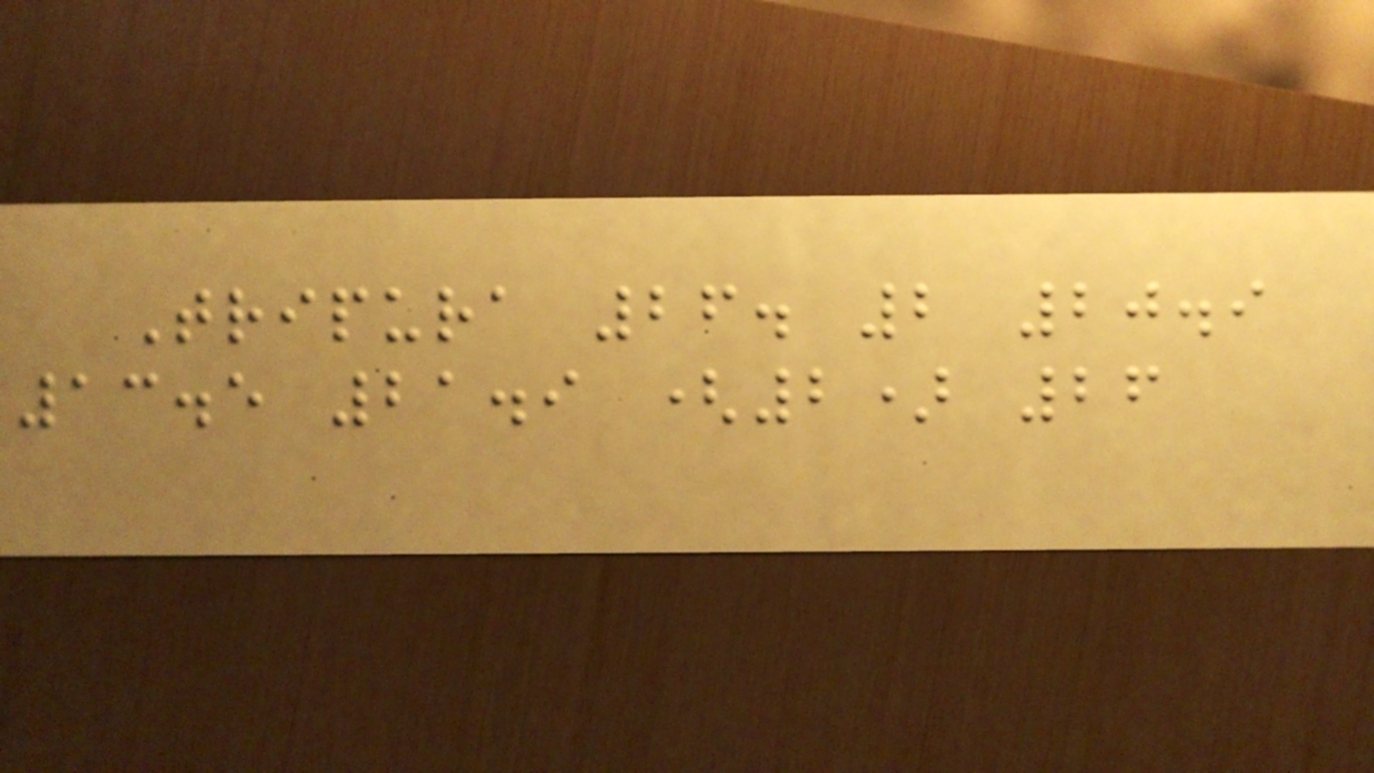Tripura 26. 2 20.9
13.5 21.9 (2) 26
